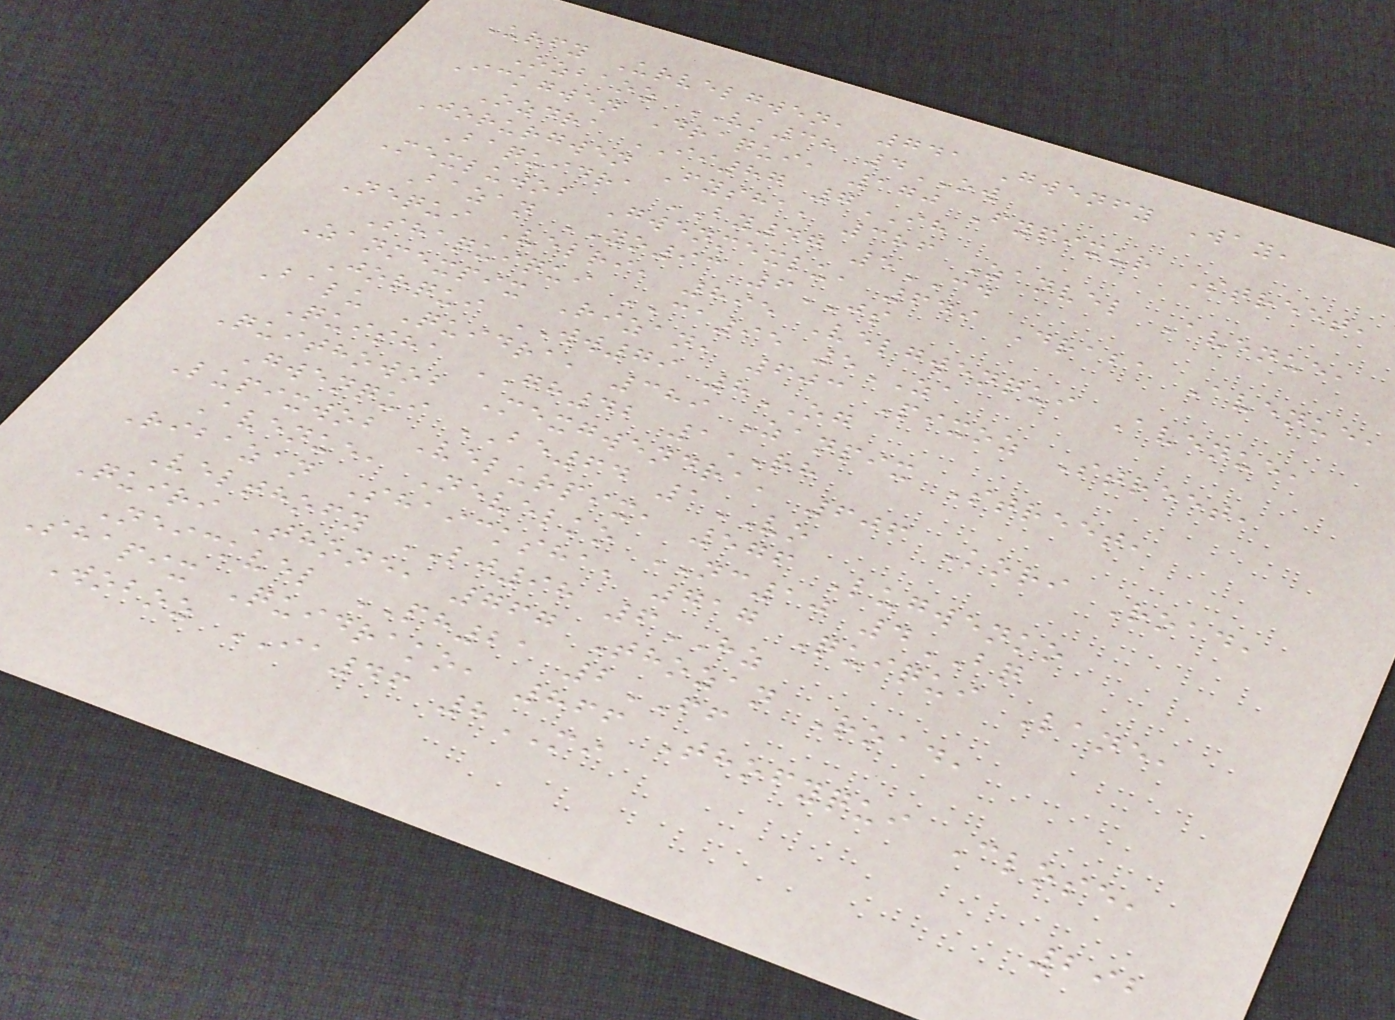Urfy Urvelgwen, 741 Gwenfy Way,
Ozbaoz VK38 4OW
Ickgwen Draqui, 170 Fypixur Street,
Ozdra II87 7IH
Jorurgwen Fysha, 386 Zanvel Avenue,
Baquidra BY47 5CD
Mexluwob Gwenmexlu, 649 Draba Avenue,
Bazan YO93 6JS
Nequi Velri, 895 Velgwenqui Avenue,
Shaquiqui CA95 5ZA
Zanmexpix Rizan, 603 Pixoz Street,
Jorqui WW79 8OG
Balu Quidra, 389 Zanpix Street,
Quisha GH42 1RH
Quithowob Mexgwendra, 606 Kori Road,
Gwenqui BE64 1VO
Lupixwob Velurpix, 576 Lugwenko
Avenue, Nevelko NC10 4BQ
Ribazan Shaicksha, 717 Quiqui Lane,
Velthofy LJ98 6HZ
Quiri Thone, 767 Thozan Road,
Neickvel PH21 2FF
Shapix Quidrako, 866 Thofyqui Close,
Woboz IA46 8MI
292
